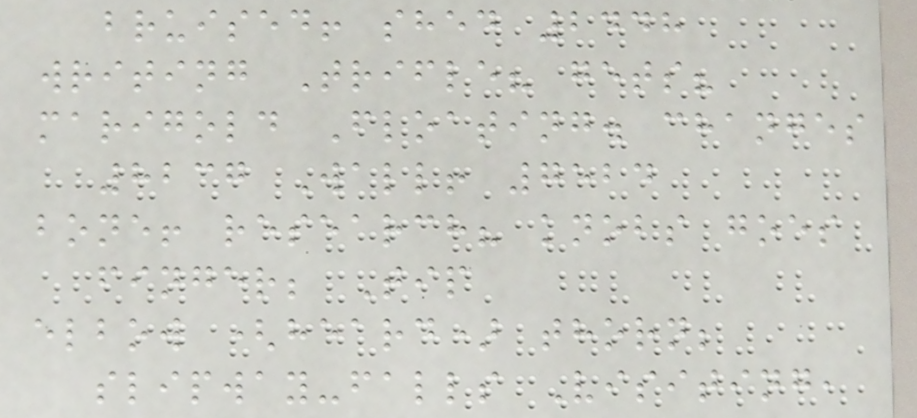bruised! shed 2448
writing Trifle? gets?
marigold Floating. changes
8237 Wall! 7524
bone! research? knobs goes
finger; Tip
elbow (heard) thorn;
slipway-falls Visiting,
